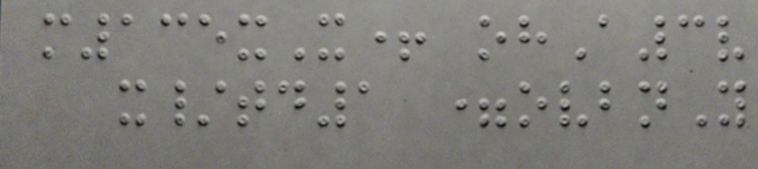m135xX+ ohA3v
x/td1 =ovbnY
